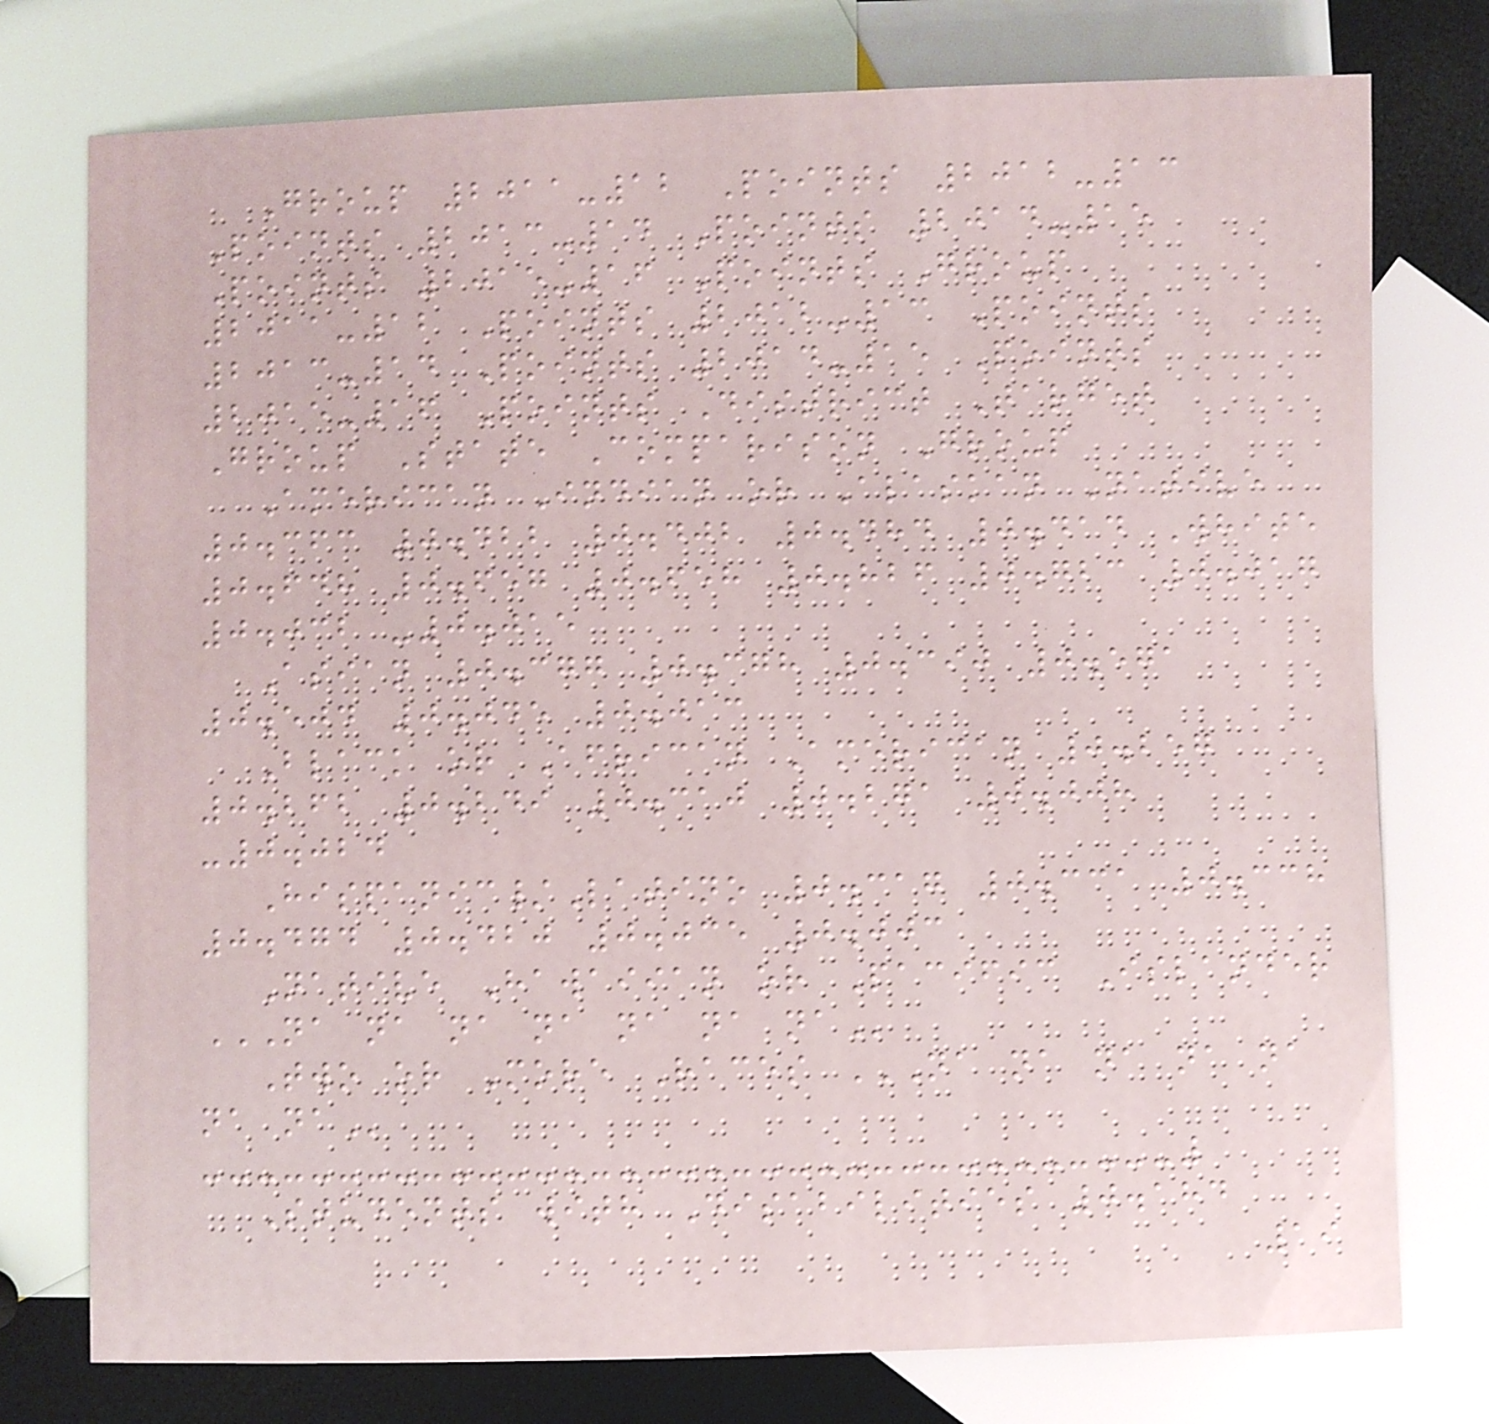Group 2011-12 Points 2012-13
Points 2013-14 Points 2014-15
Points 2015-16 Points Group
2011-12 Points 2012-13 Points
2013-14 Points 2014-15 Points
2015-16 Points District Target
Group State Comparison Group
American Indian or Alaskan Native
0.363 0.422 0.402 0.484 0.414 White
0.648 0.657 0.658 0.826 0.723 0.017
0.032 -0.015
Asian 0.377 0.378 0.390 0.571
0.504 0.045 0.013
Black or African American 0.257
0.262 0.249 0.310 0.271 0.008
-0.024
Hispanic/Latino 0.317 0.331 0.338
0.474 0.420 0.035 0.003
Native Hawaiian or Pacific Islander
NA NA NA NA NA NA NA
Two or More Races NA NA NA NA NA
NA NA
Students with Disabilities 0.184
19
